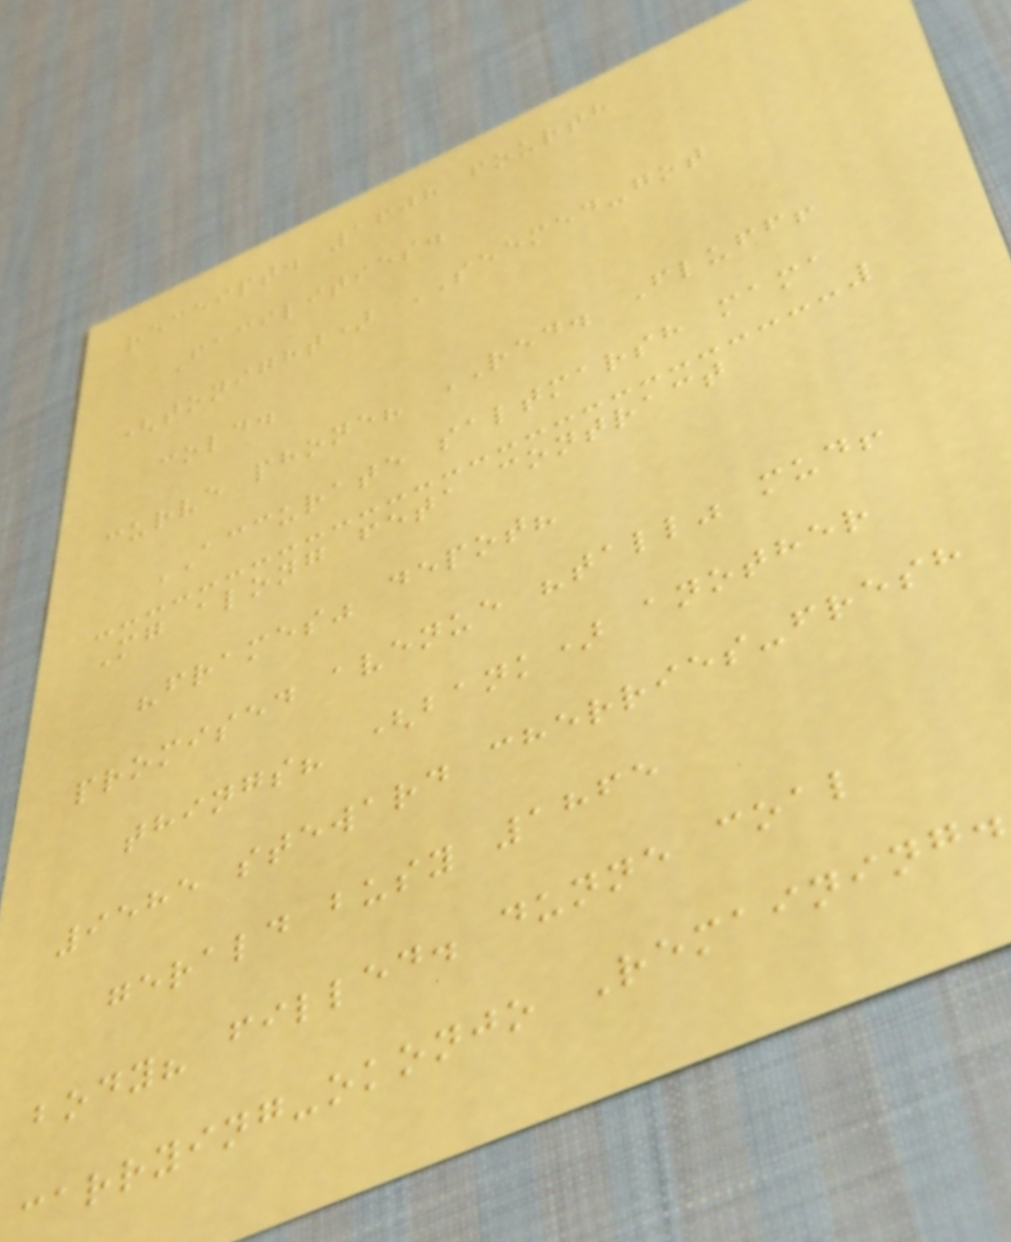receipt. 1608 fourth
Facilities.
(tonight) SEEMED-got
cold.
curve phone? RED. Fluff!
ACCURATE saltmarsh mama
Mg along feta contract
"frames" depot?
promised avenue "tall" mud!
things? (bank) another
9585 steward cherries-fresh
gerald busy 1865
body? filled. dunne coal
carrying-okonjo Remaining.
